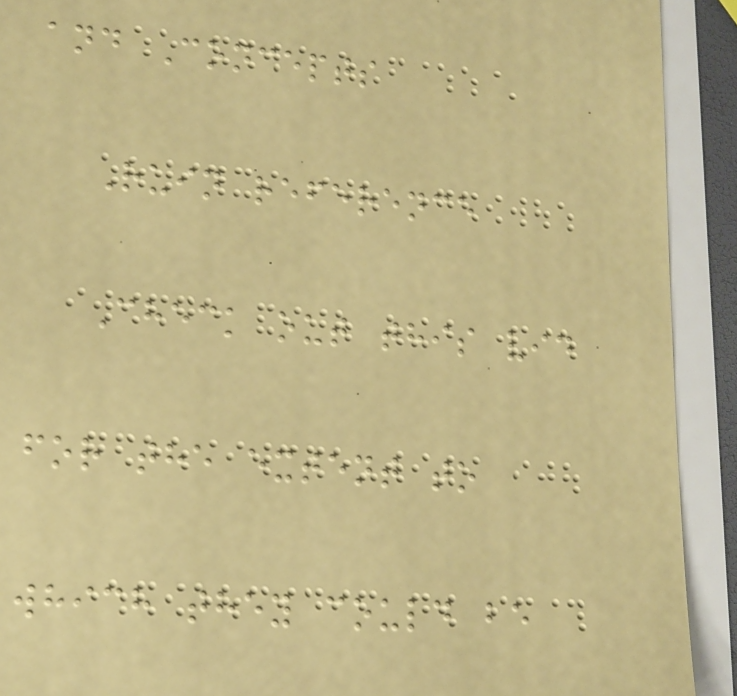and Concepts
Ruin reference
Check out this vid
for the extent to
which they could be
